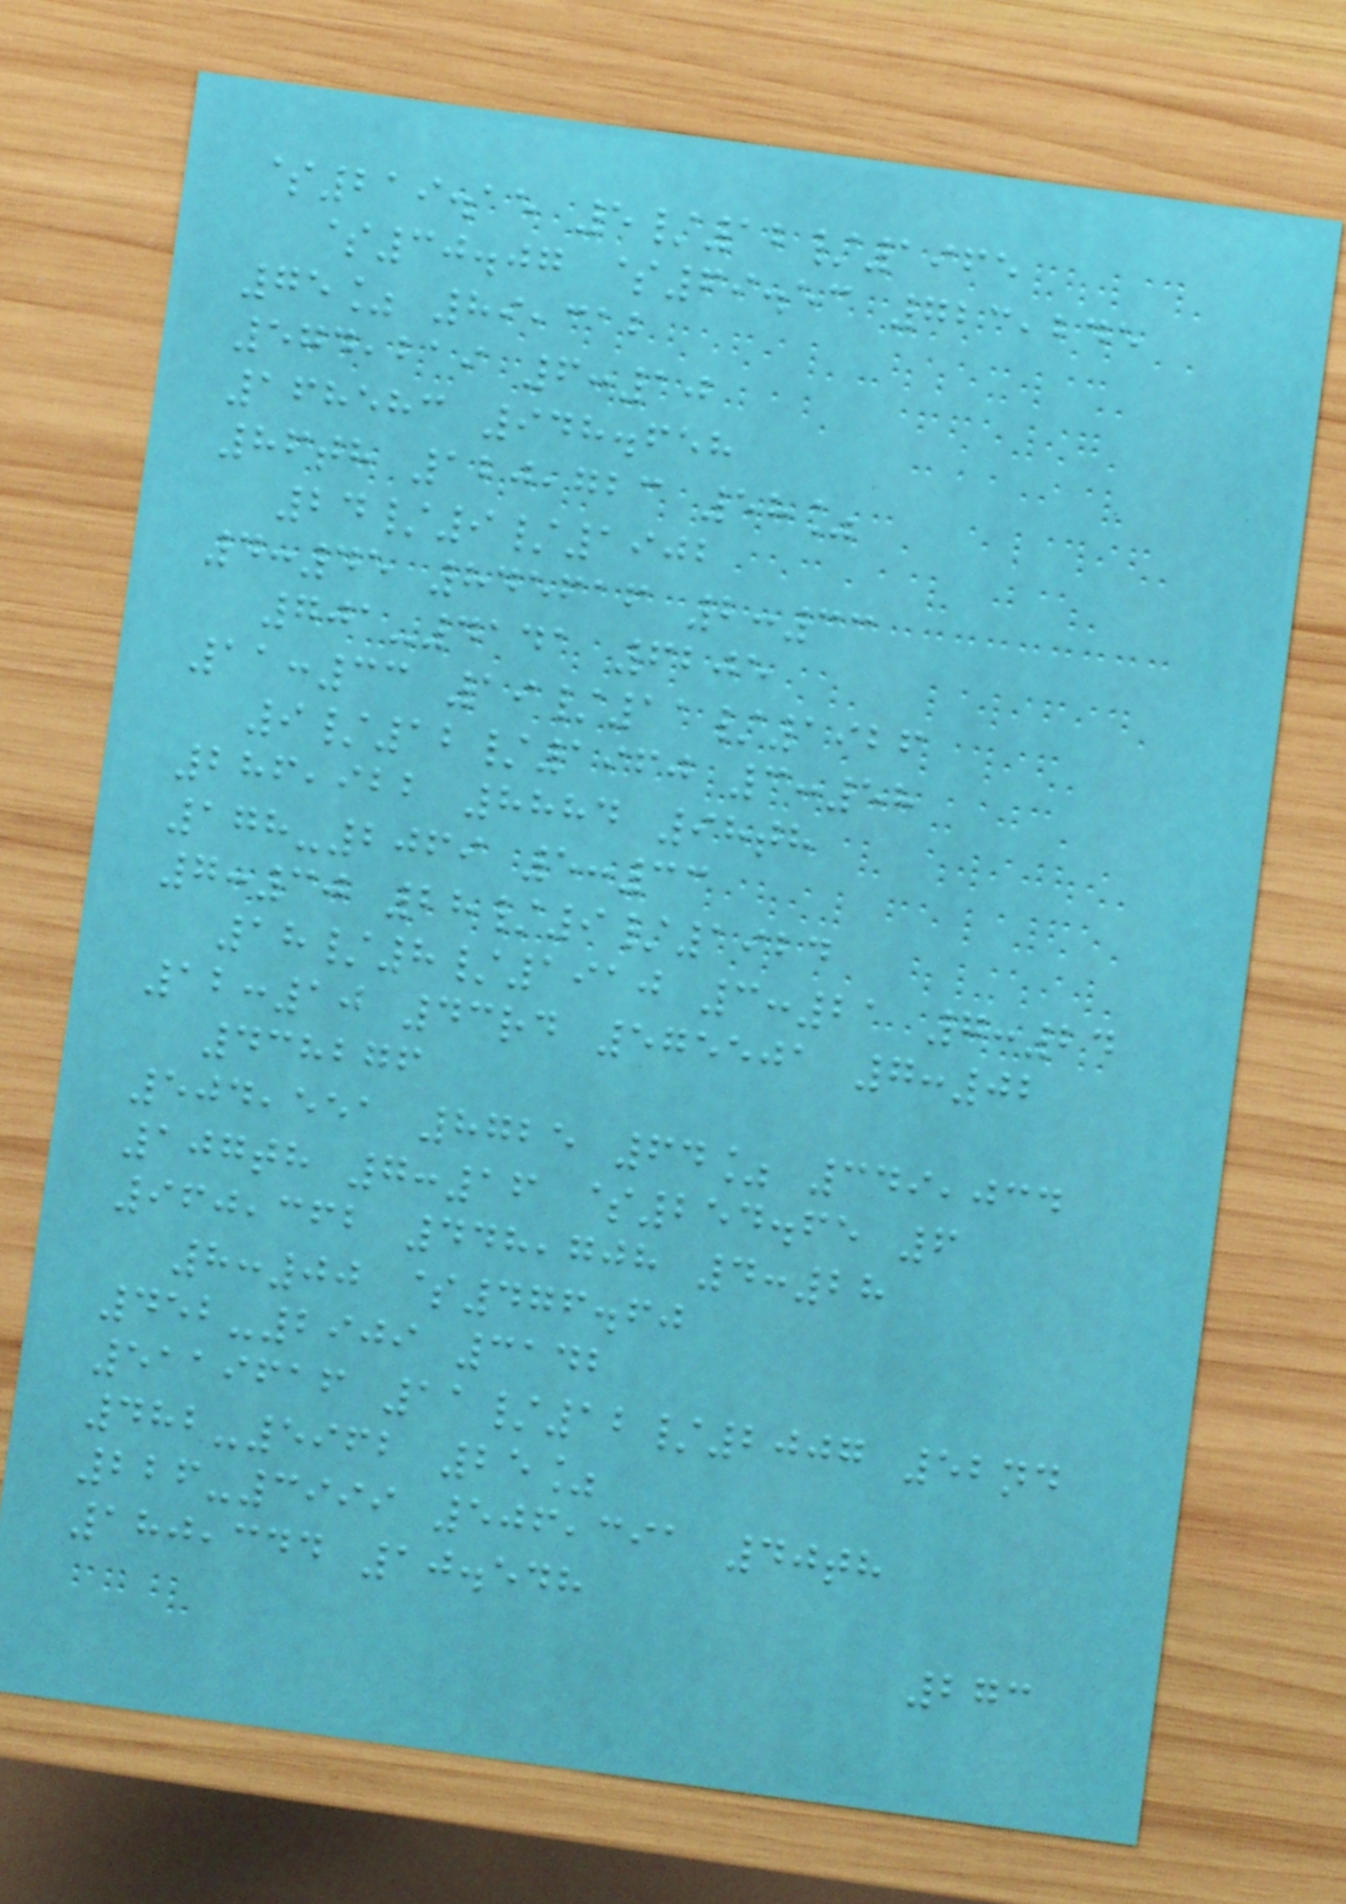$219.15 5/12/1965
$30.07 $69.53 723,245
75% 89,312
574,219 6:10
168583 948.658
86th 120,723 58%
24/9/1902
4:45 845616 2:33
701-4141 6205
11:33 19/11/1926
9/12/1960 3:58
286,922 8884 98th
178-2069 5:33
7:30 28/9/1924
18/8/1910 3:21 7:24
12:10 43rd 575501 7:02
438276
504,551 8725 64% 349,034
107th 7:16 $254.65 6
960,362 448,708 4:28
8:00 $476.60
452-2909 3142
5119616 11/12/2007 52nd
482-5962 25%
226-3999 506,391 40th
180,344 10.548
273
